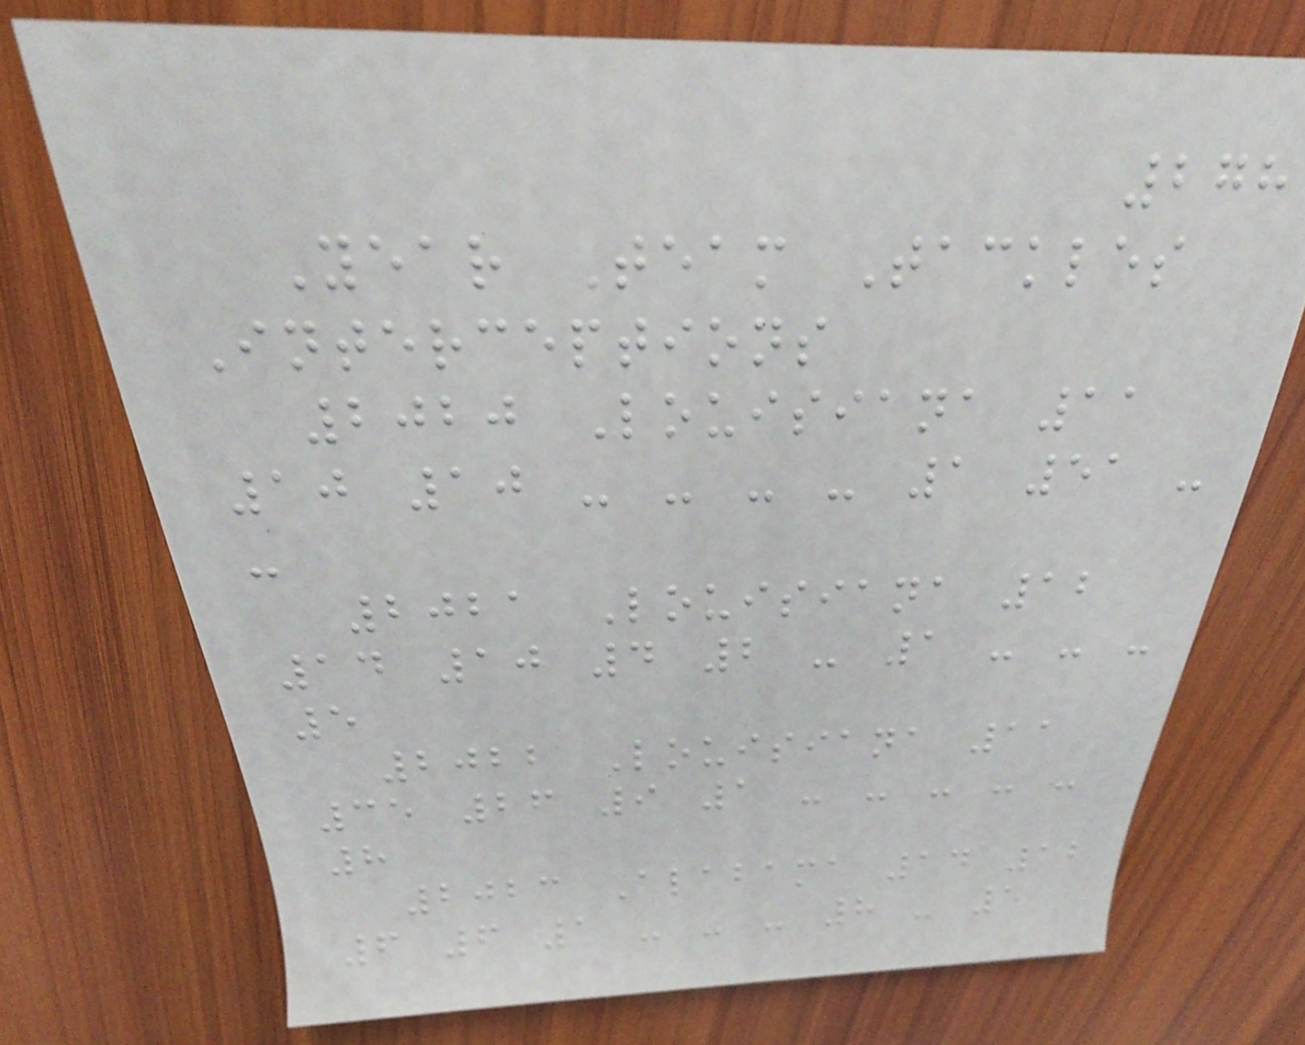278
Year Team Tackles
Interceptions
2020 Louisiana 11
10 10 - - - - 1 51 -
-
2021 Louisiana 12
14 10 4 2 - 1 - - -
5
2022 Louisiana 11
35 26 9 1 - - - - -
8
2023 Alabama 14 12
6 6 1 - - - 8 - 5
